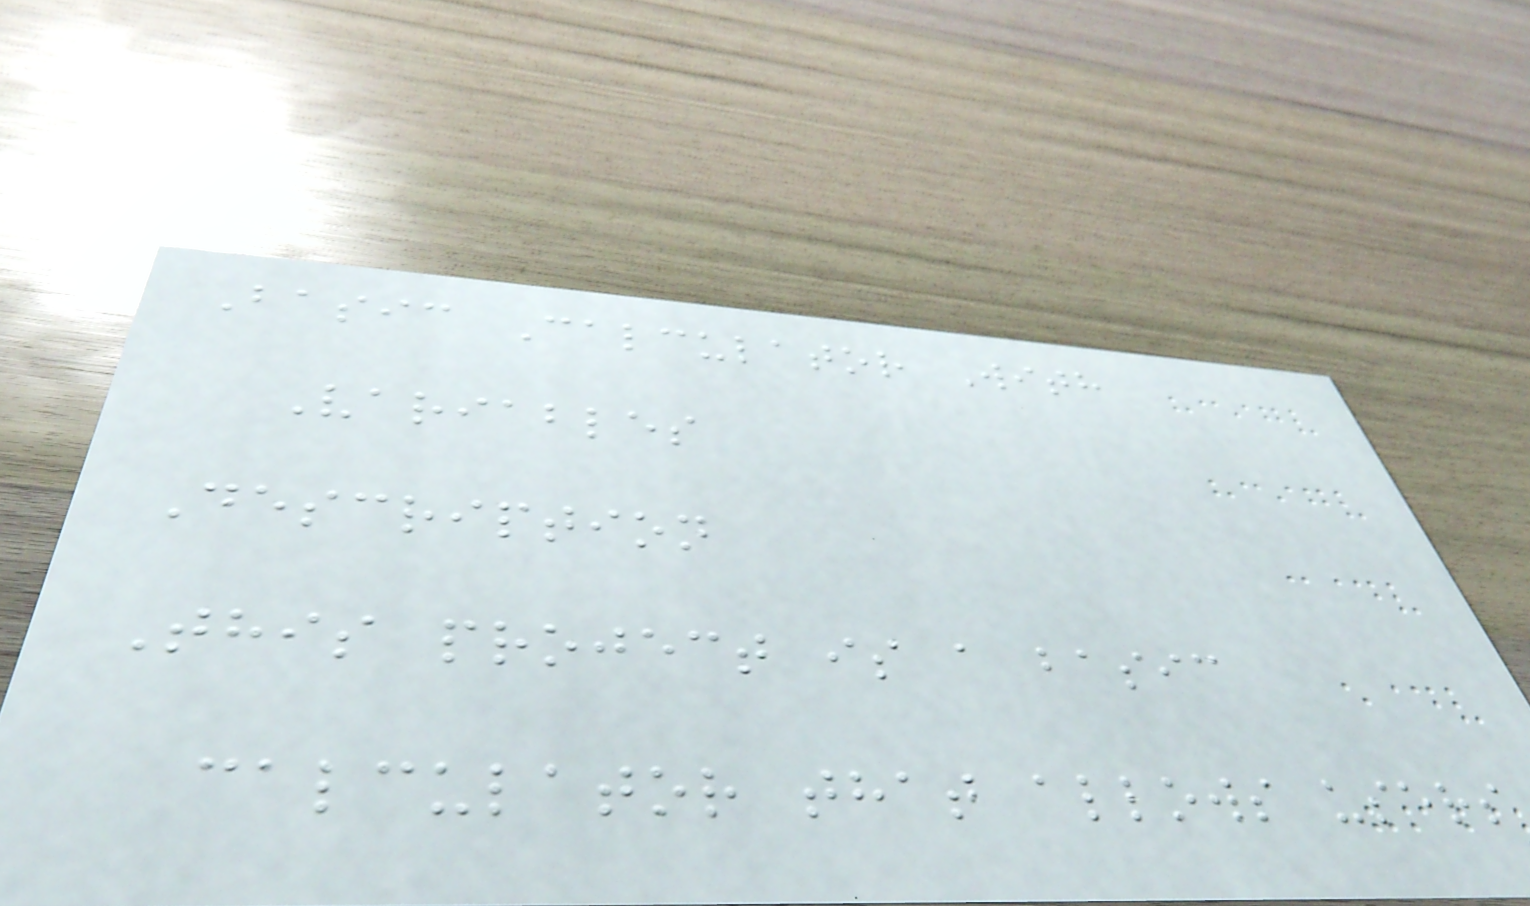Basic Calculator With
Variables
Description
This project is a basic
calculator that allows users
